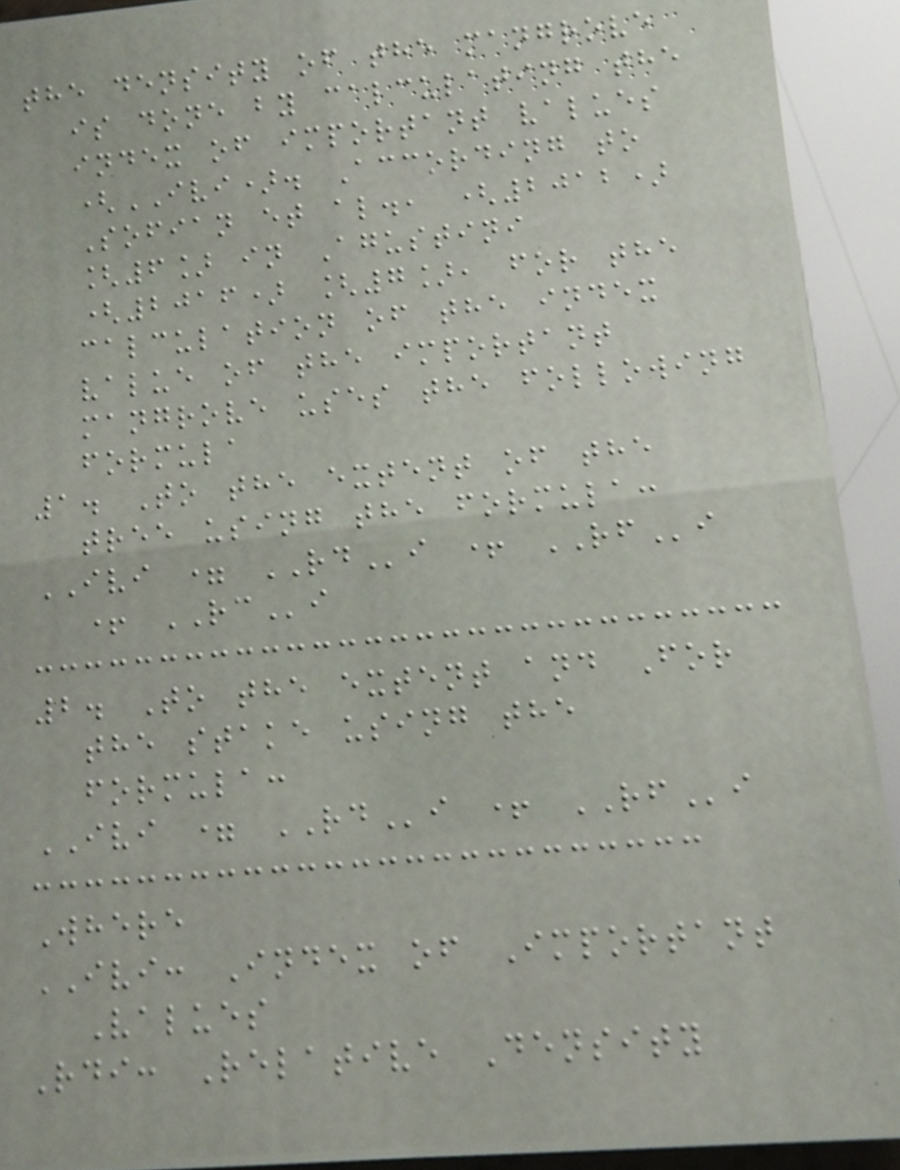the density of the mangrove
is done by calculating the
index of important values
(IVI). According to
Sofian et al., (2012)
[6] in Agustini
(2016) [7], for the
calculation of the index
value of the important
mangrove uses the following
formula
1. To the extent of the
tree using the formula:
IVI = RDi + RFi
+ RCi
2. To the extent and For
the stake using the
formula:
IVI = RDi + RFi
Where
IVI: Index of Important
Values
Rdi: Relative Density
